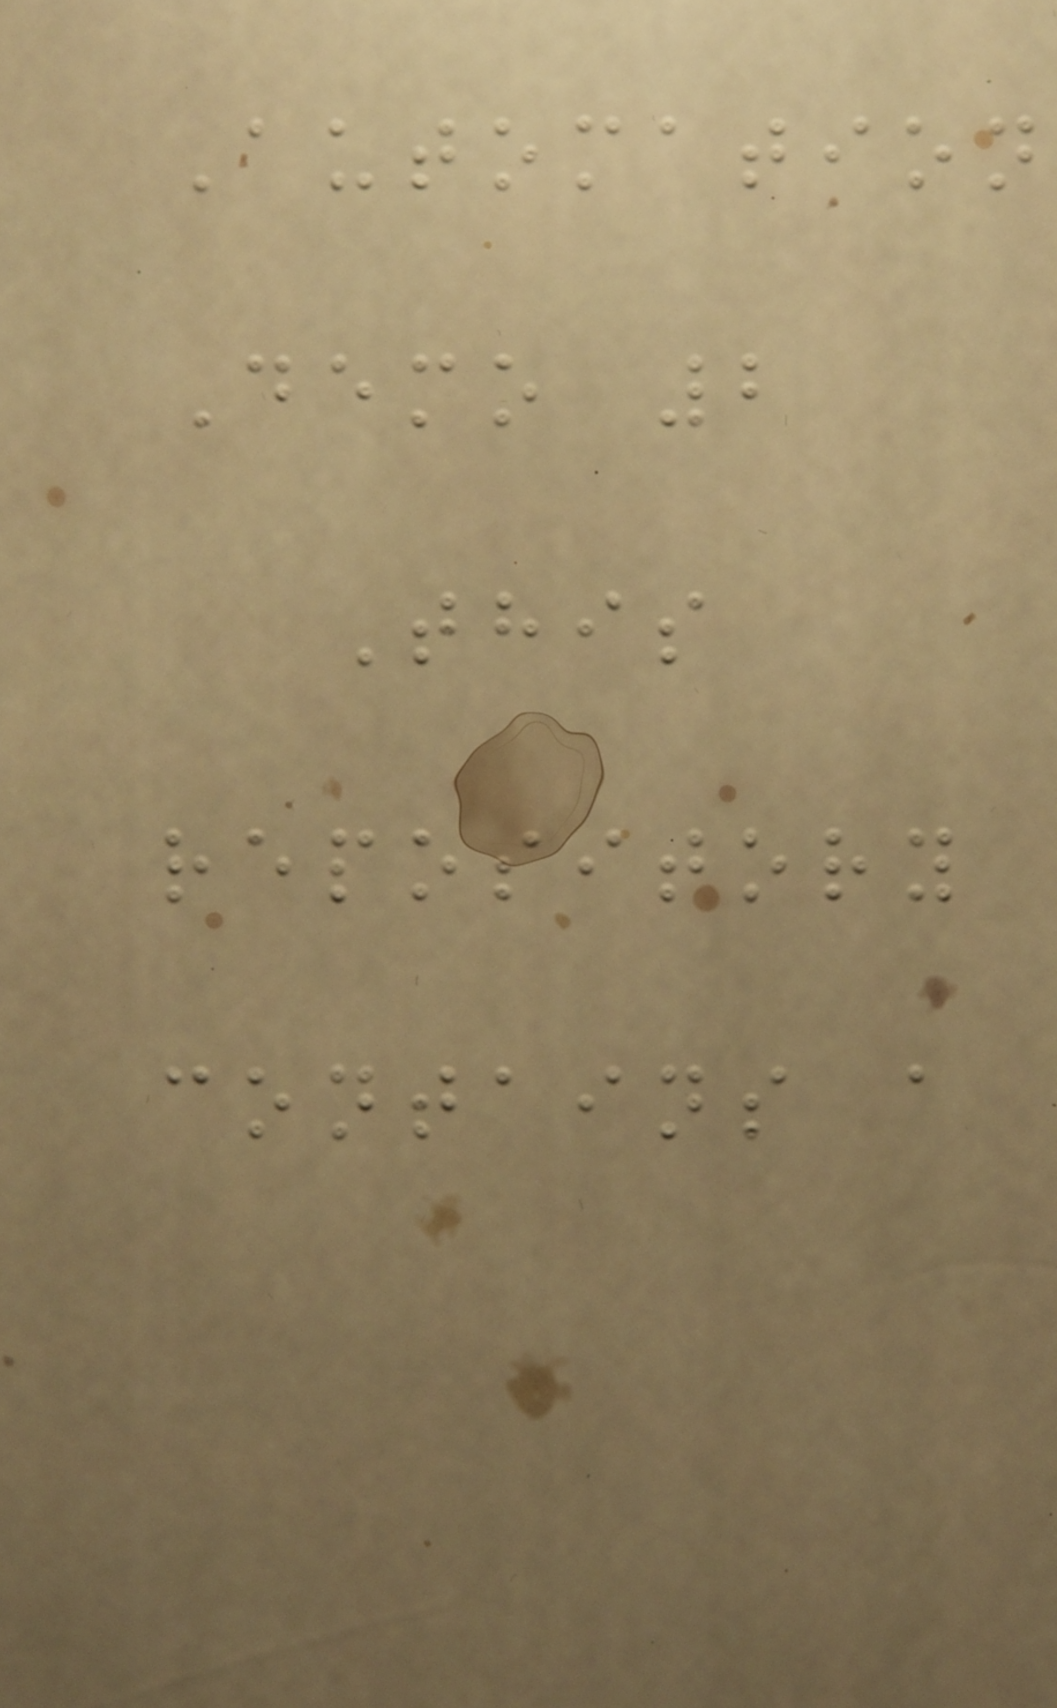Automation
Demo 2
This
repository
contains a
